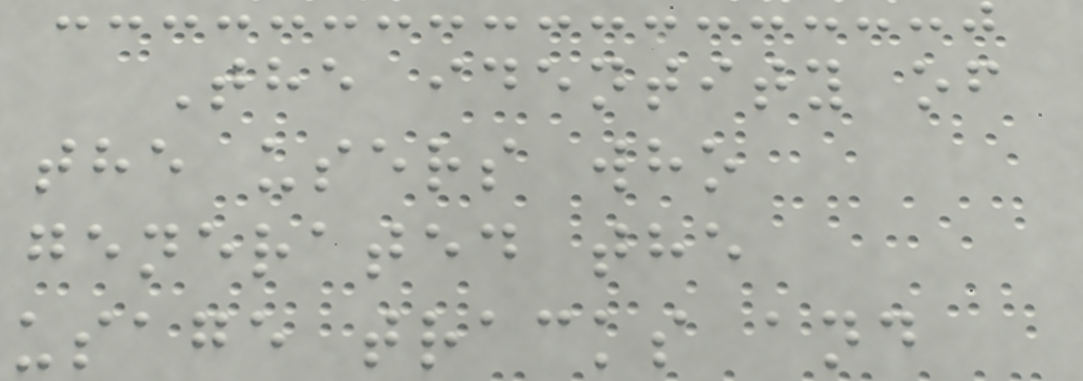The identity of
the users who
generated the
usage tracks and
